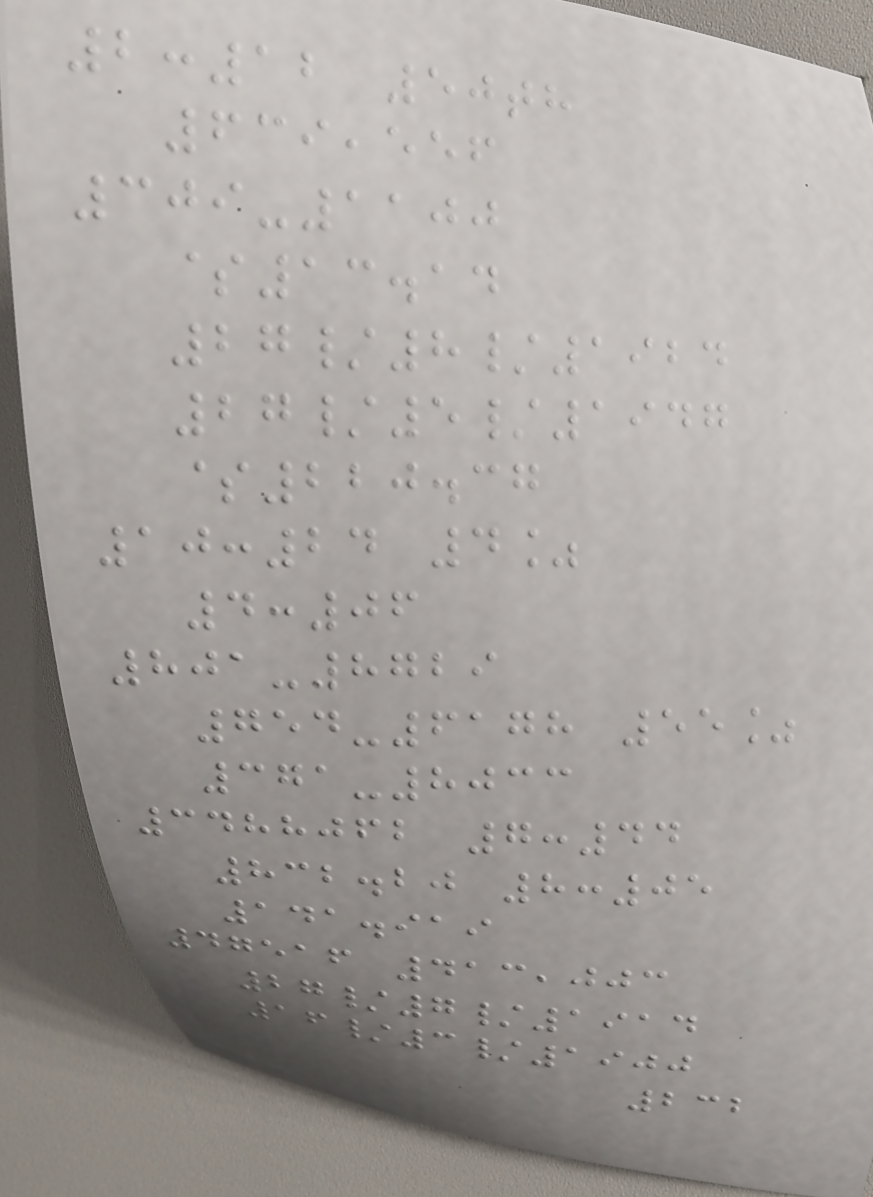2:12 50th
639,556
309-1100
$13.14
27/8/1924
27/5/1947
$220.37
10:24 4%
4:06
801-8729
754-6178 55%
371-8033
3488062 7:44
832.20 8:05
141.919
47516 413,003
27/7/1914
16/3/1900
232
